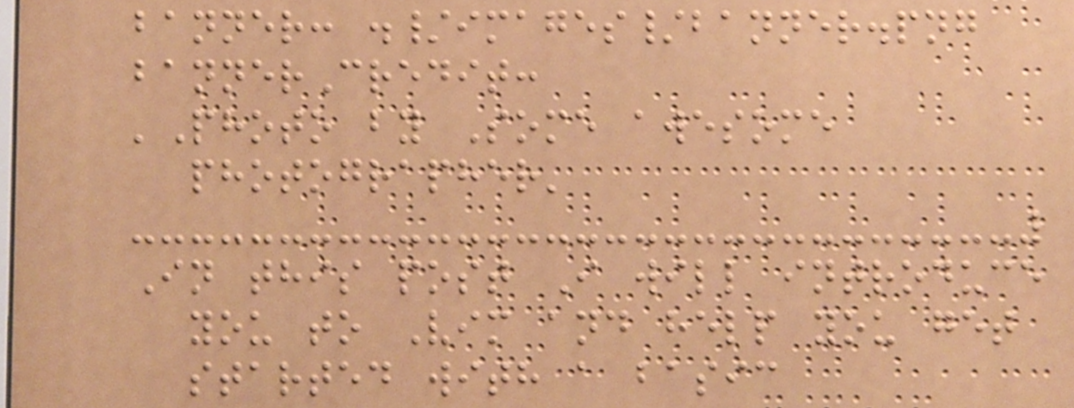banner: ./images/banner.png
bannerCredit:
'Photo by Some awesome
photographer'
In this post I will introduce
you to Vim and help you get
started with a basic
